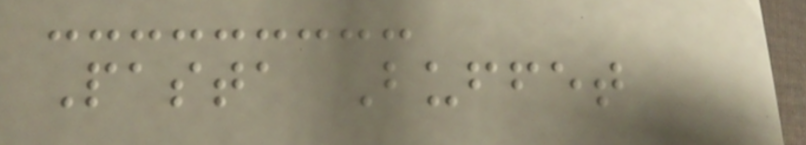Pasta Buffet
